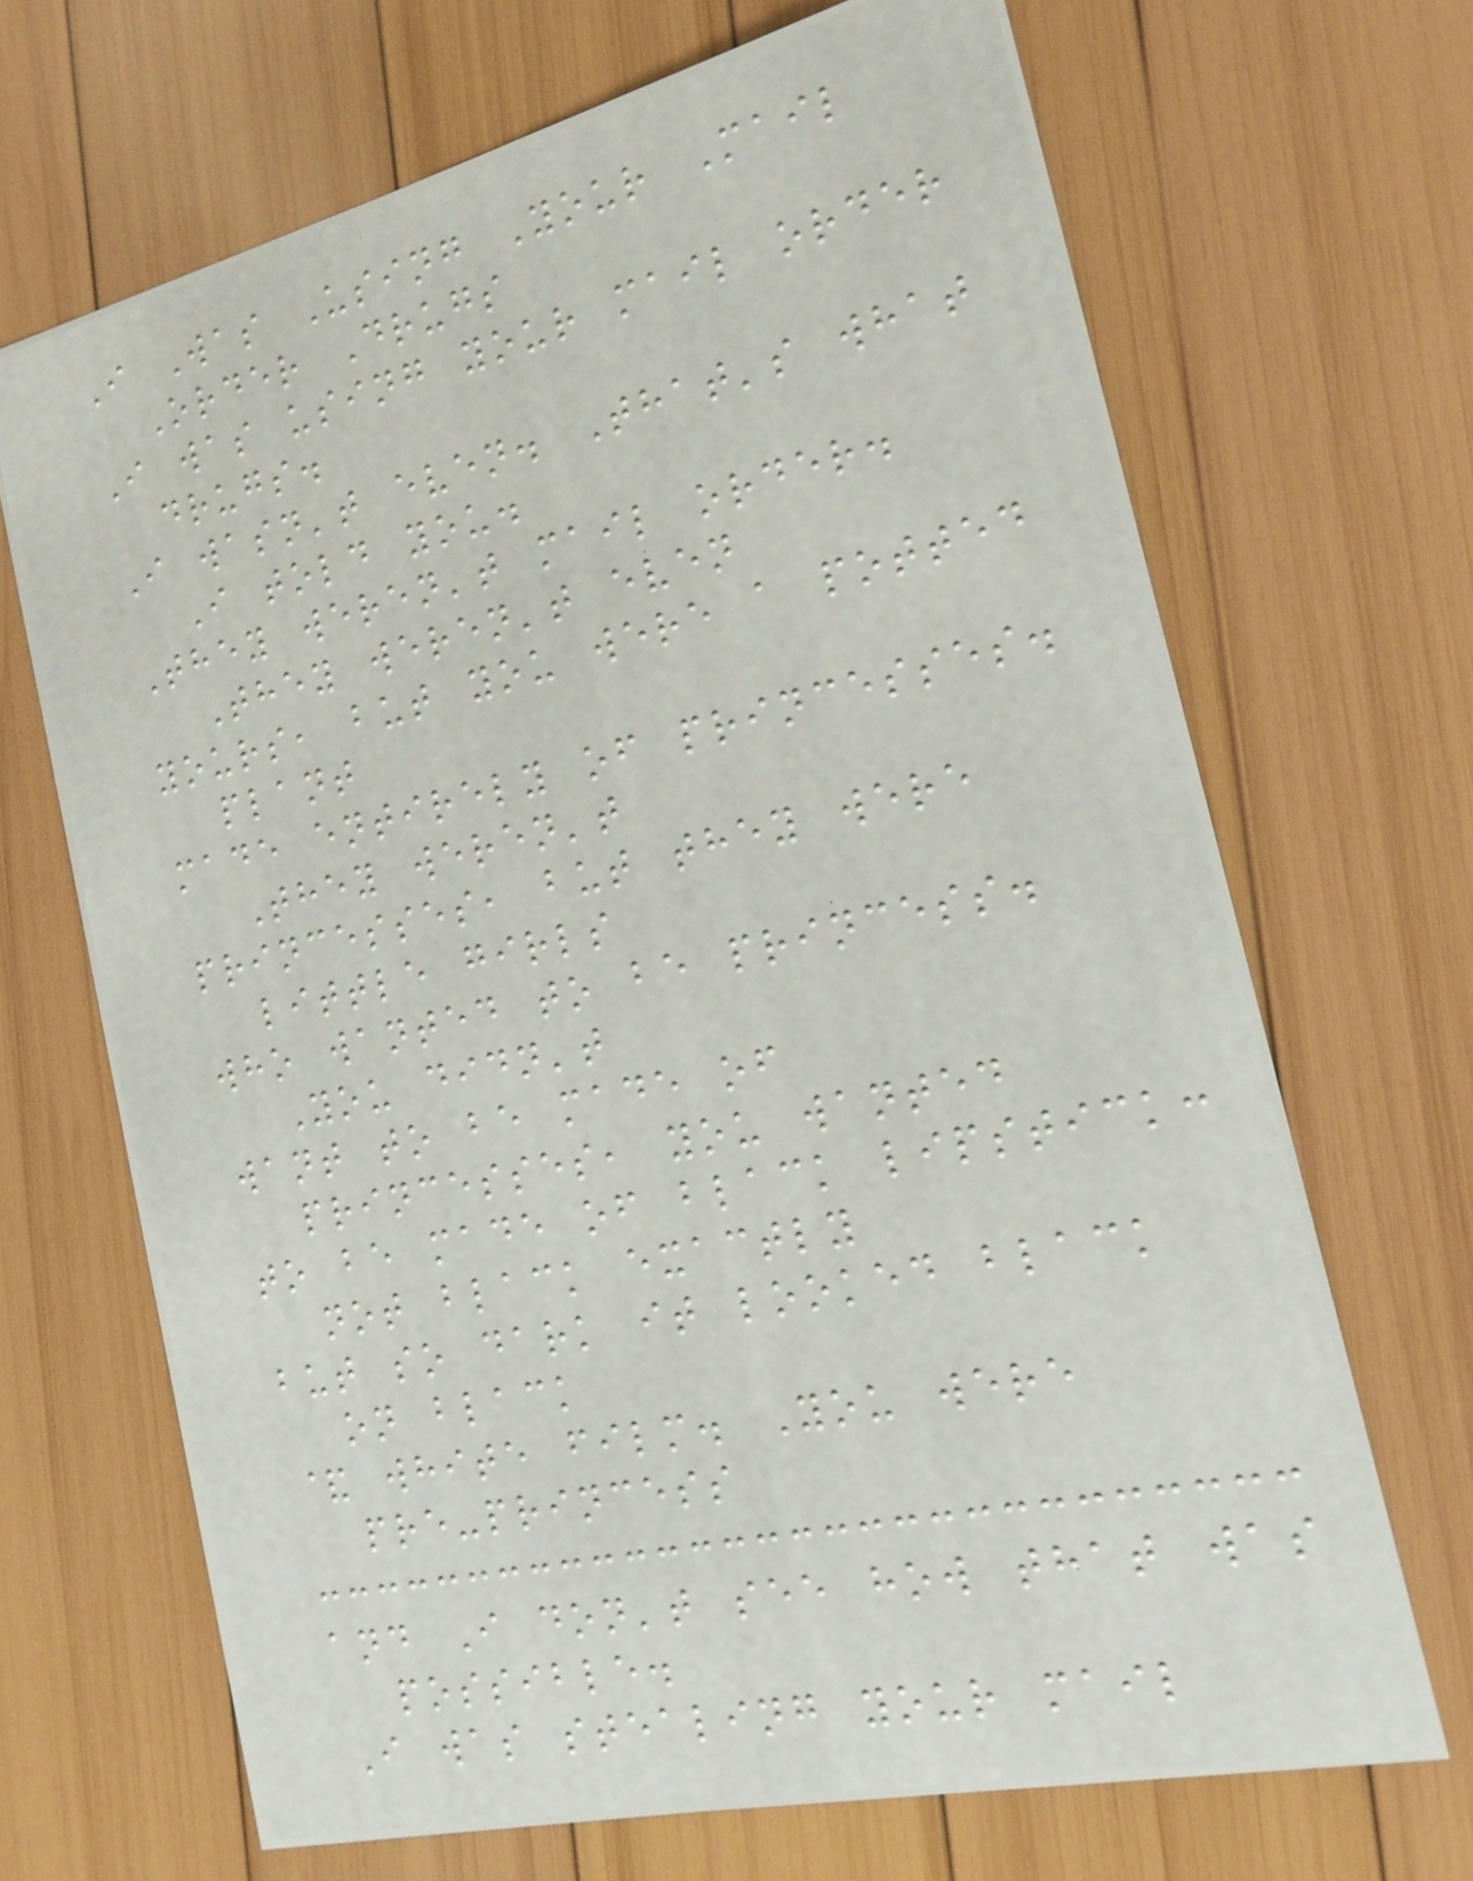I Was Using Your Mail
Order Drugs
I was using your mail order
drugs.
I wasn't even. That's what
I told you.
They weren't mail order.
They weren't even
yours, but you were a potted
plant
made entirely of princesses.
They weren't
princesses, but they were
little girls
who wanted to be princess.
You didn't
want to be made of
princesses, you wanted
to be made of black lipstick:
not black exactly
but so dark it looked black
on black
& white film. You were
pre-princess
and I don't see how that was
possible.
I was stealing your mail
